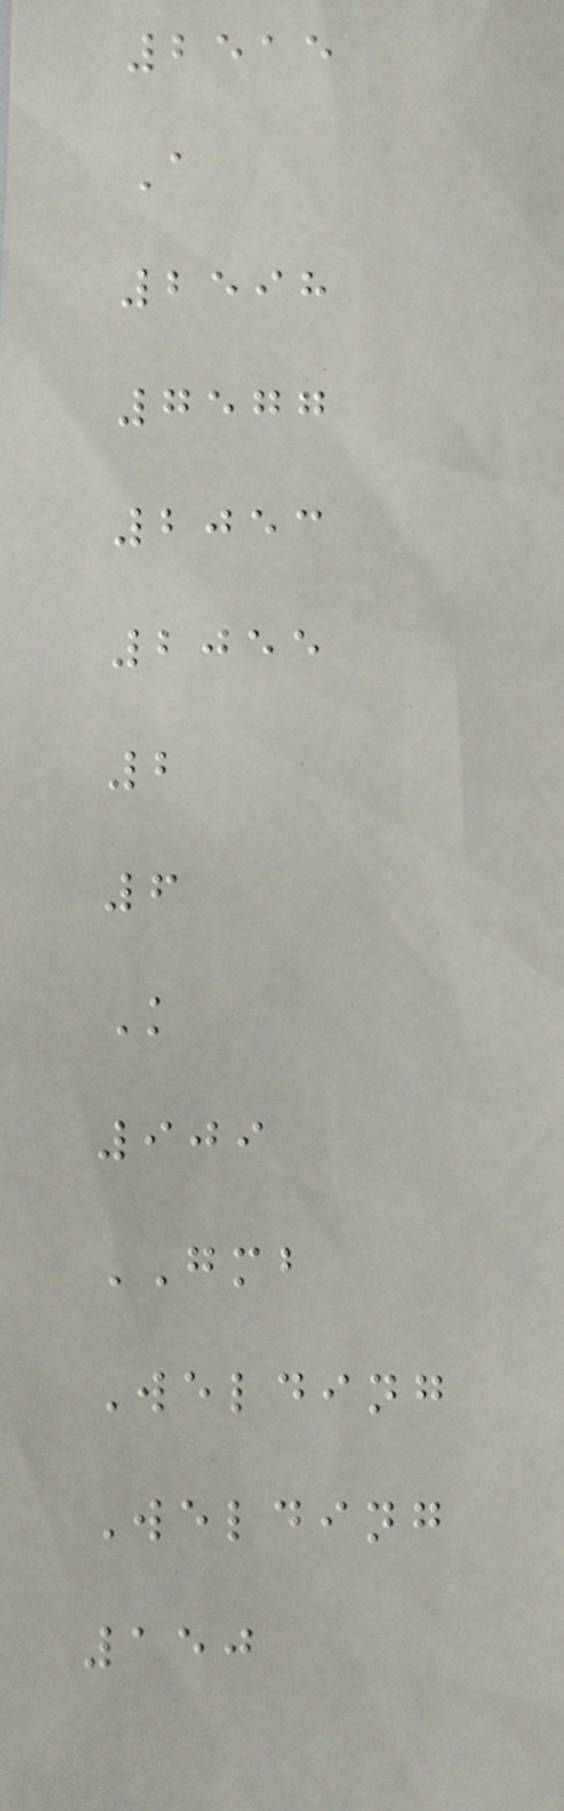2515
A
2598
7577
2053
2055
2
6
K
909
GMB
Welding
Welding
150
